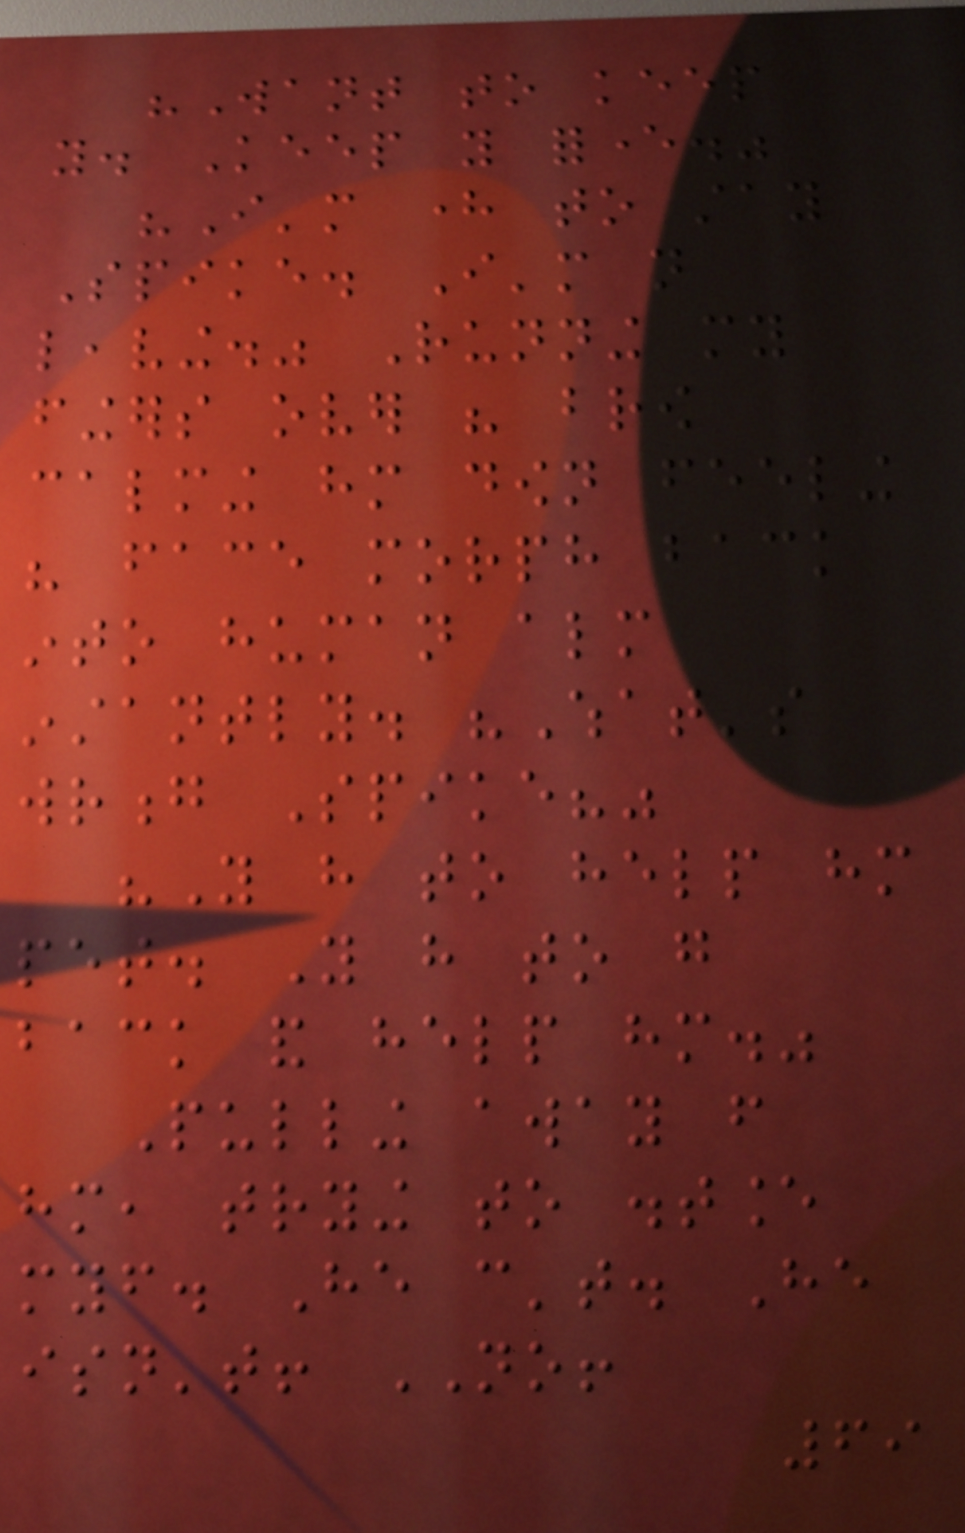"Want to keep
you. Keep you forever."
"I'm here to stay
Spike. I'm not
leaving." Running my
fingers over his brow
calming him down feeling
his face morph back
into human almost
instantly. "What's
wrong Spike?"
"You have to help him
pet. You have to go
back and help him."
Pulling away from
him, trying to distance
myself. He can't. He
isn't! NO!
69
